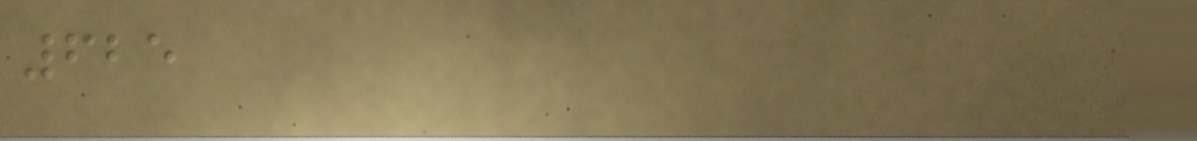625
